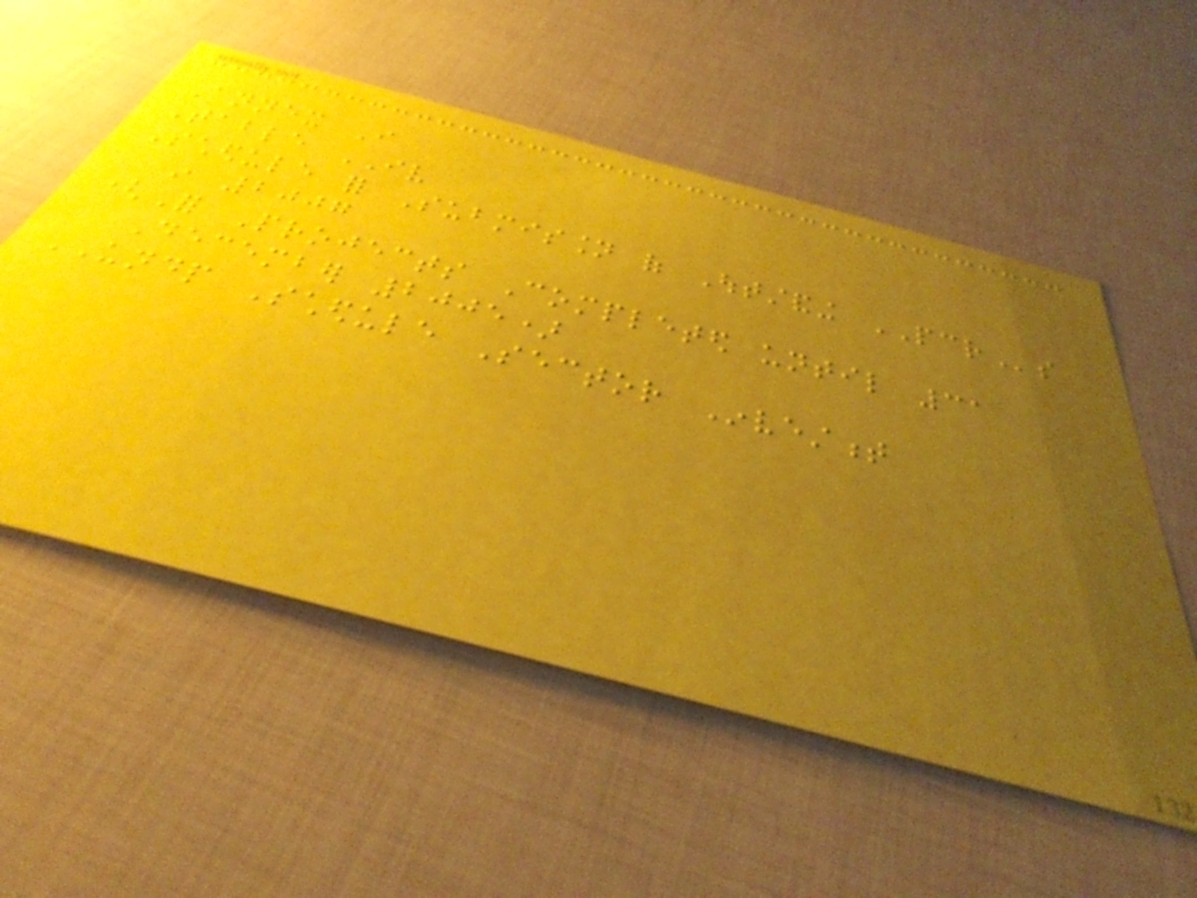Annex I
Table IV
Schedule for Submission of Outstanding PCRs
in 2007
(For Projects Completed until 31
December 2005)
UNDP Schedule Sector Investment
